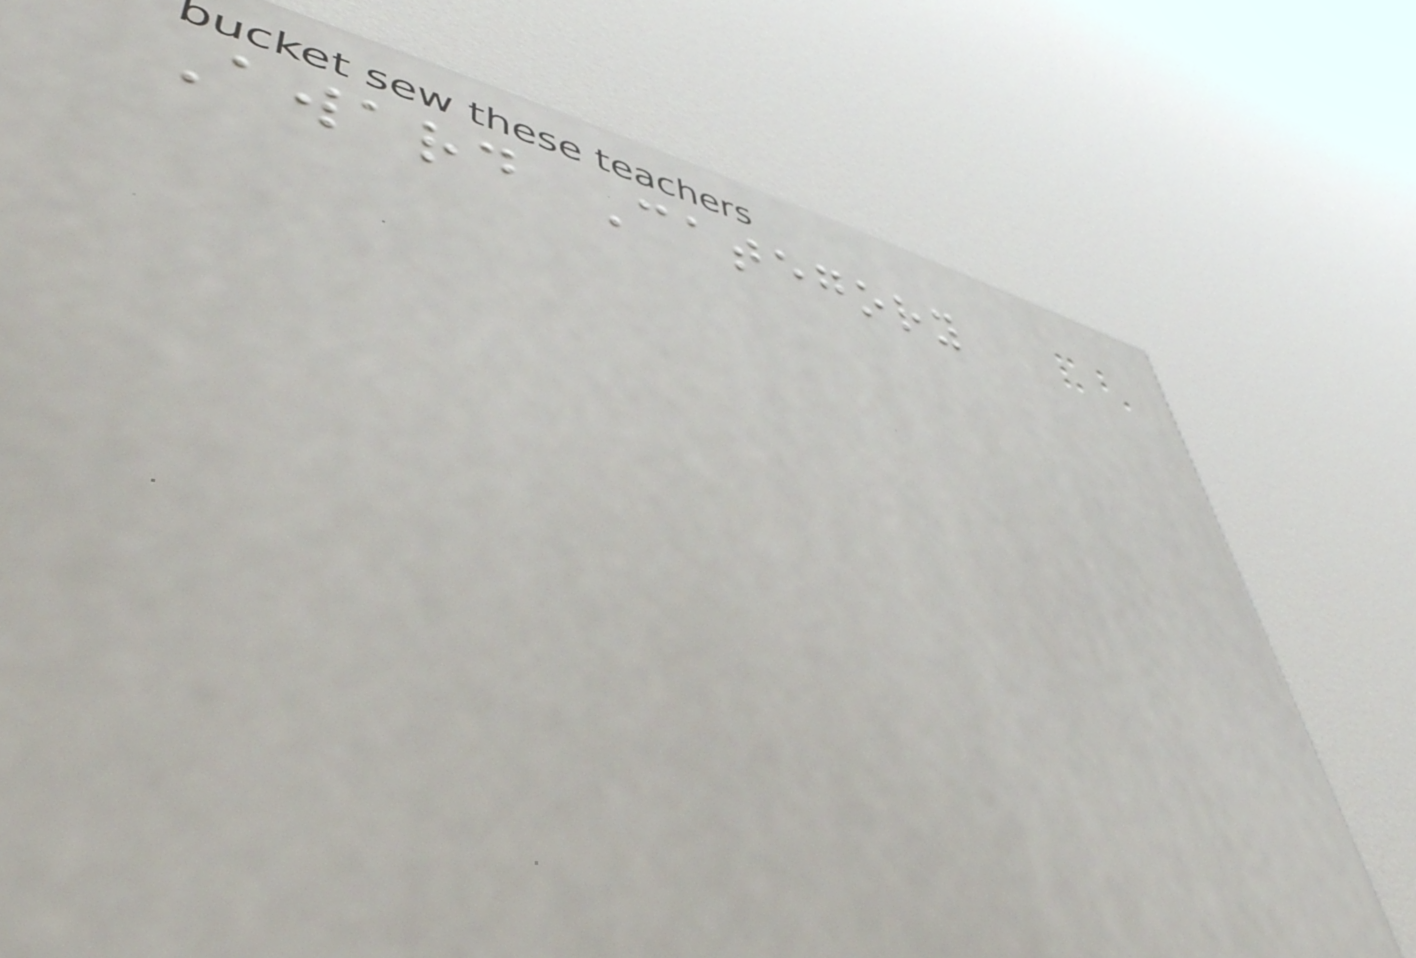Award Category
